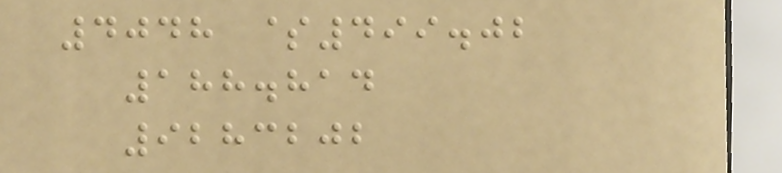4048 $499.02
188.814
9283202
